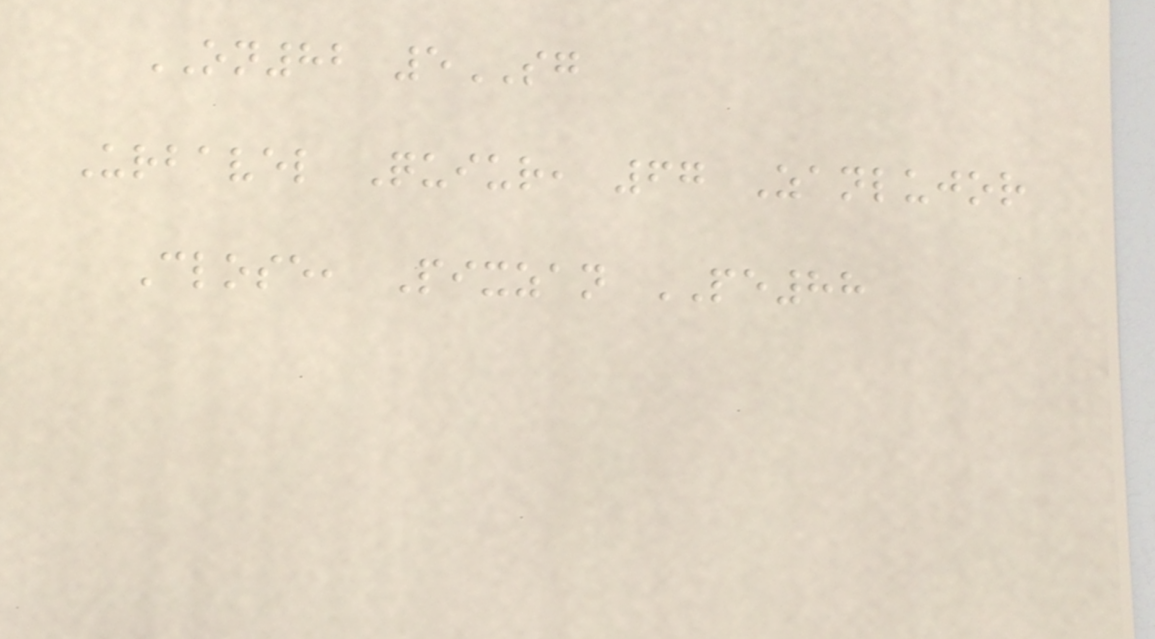ON82 5SG
Urbavel Quiur, 67 Zanlujor
Close, Pixzan PE88
